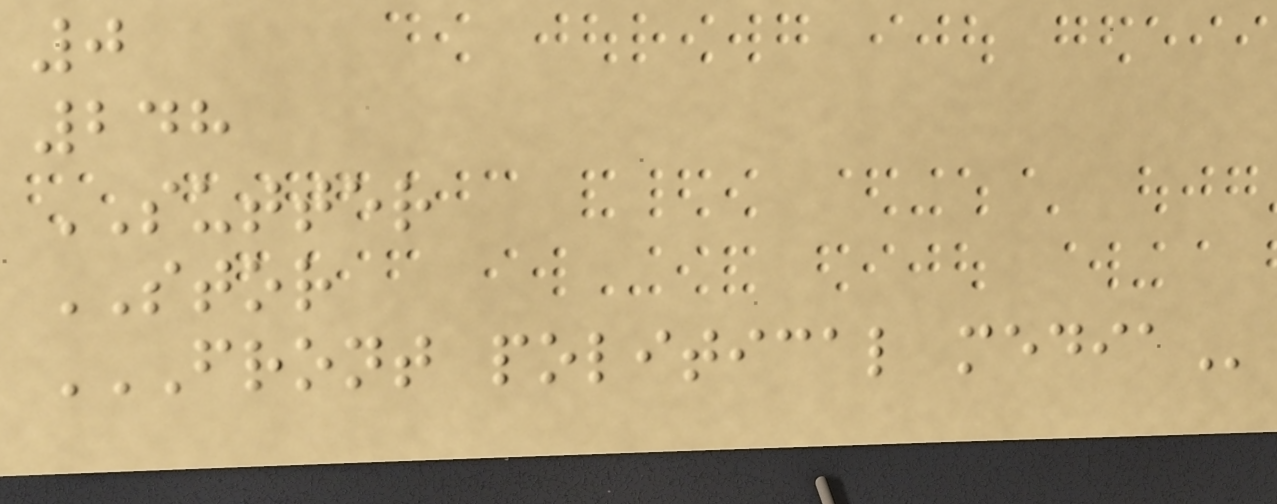0
248
SUTTER
STOR
FRONT POLITICAL MEDIA
